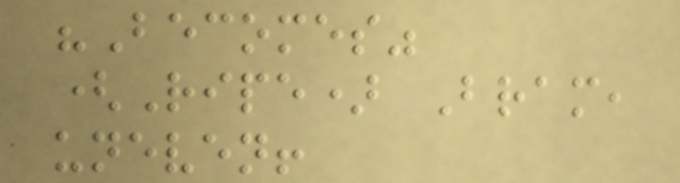"Becomes"
(Ripe) Bram,
uneven!
